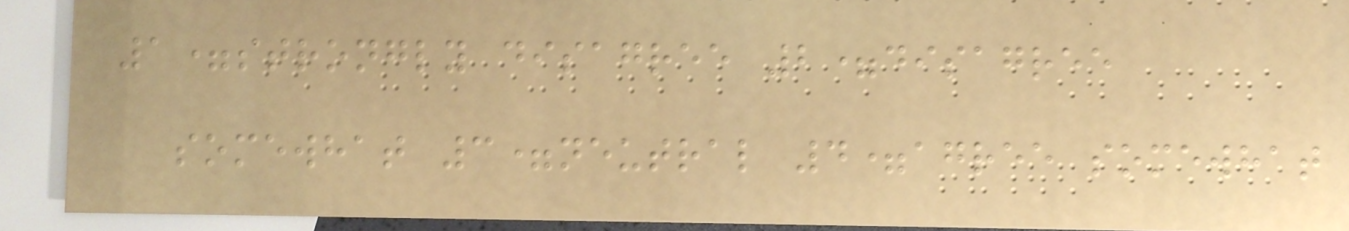1=strongly disagree 2=disagree
somewhat 3=neutral 4=agree somewhat
